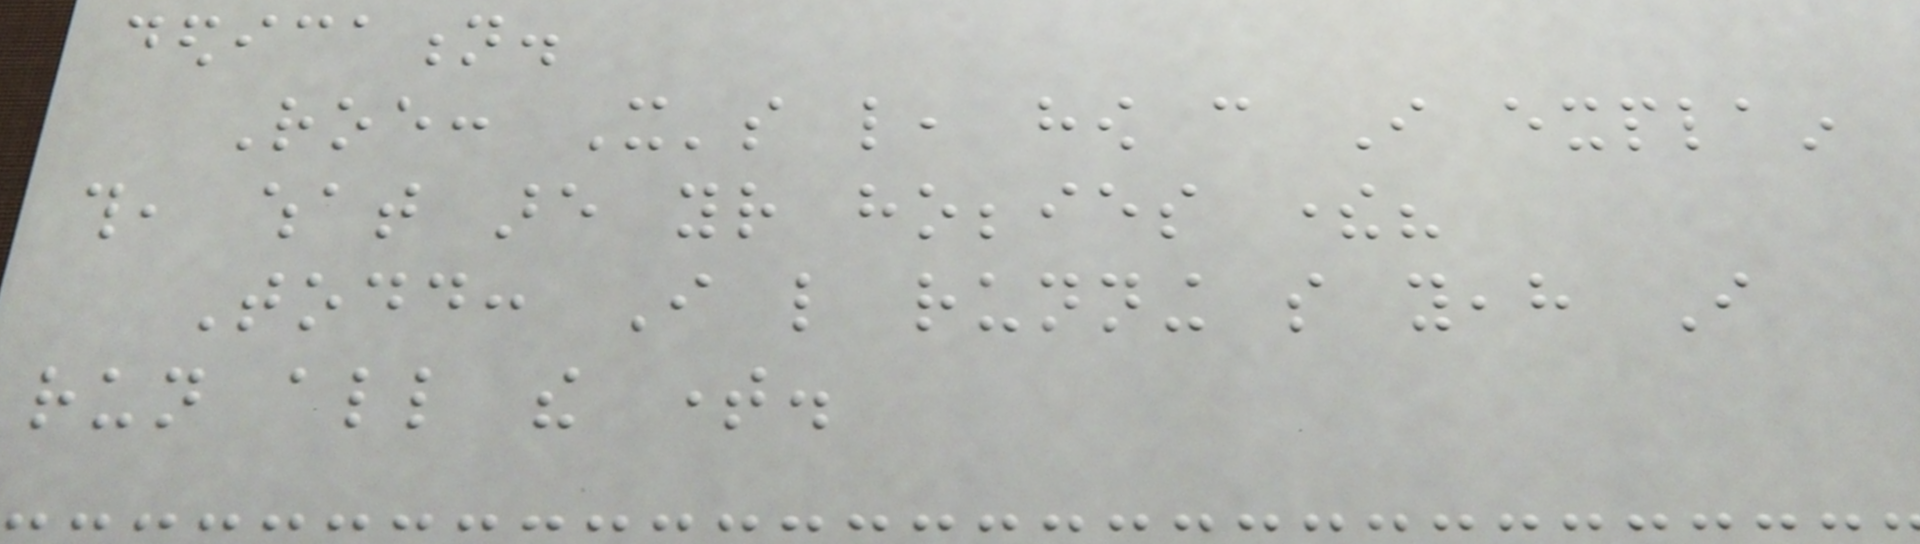dedication.
Roe: It's like, how can I explain
this, what are your hobbies there?
Todd: I like running so yeah I
run all the time.
